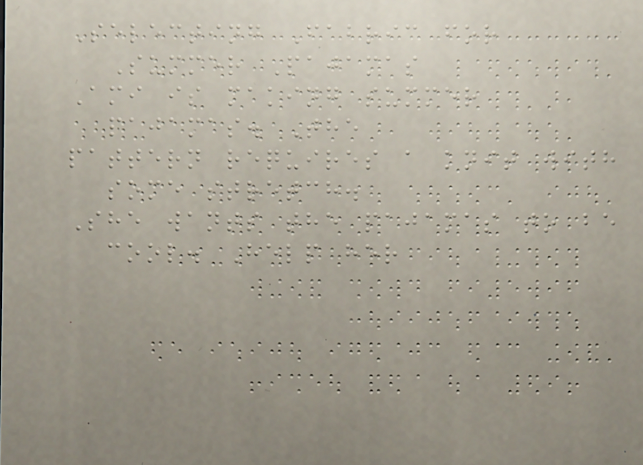Selecting Fabric for
Summer Pajamas
Ami is making summer
pajamas. The
pattern requires a knit with
some stretch.
She wants the pajamas to be
cool. Help her
